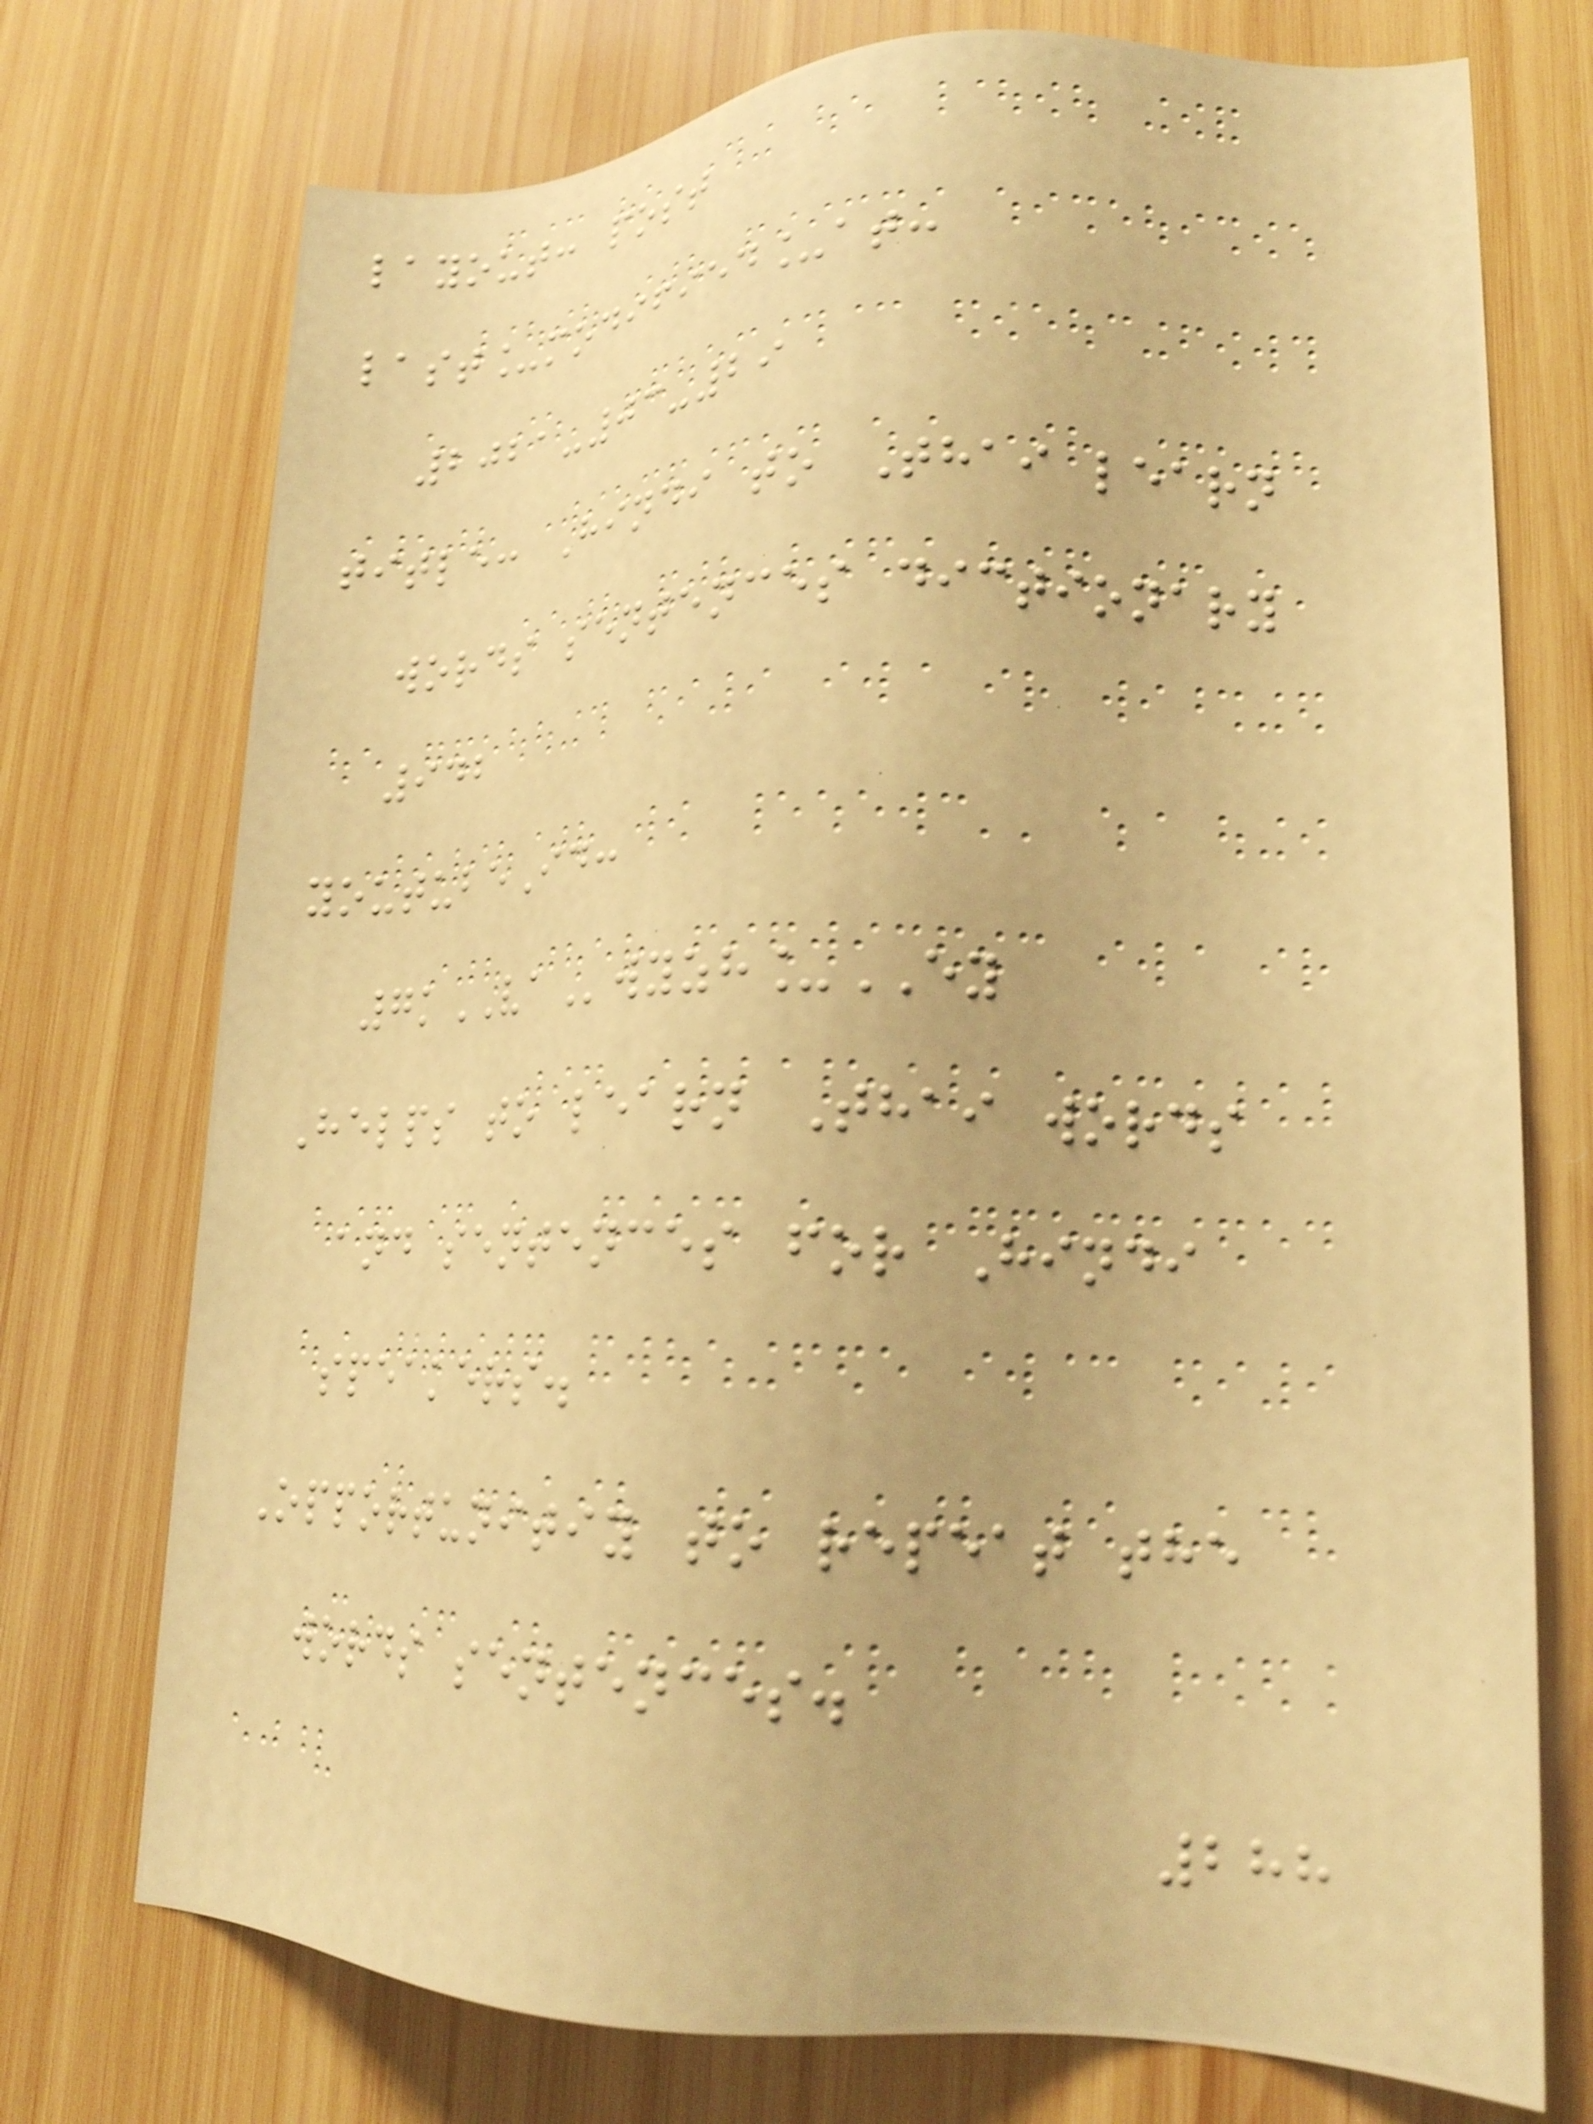layout: post
last_modified_at:
2021-03-29
title: Hindi to Thai learn
words sentences dictionary
942
youtubeId:
7kVAwyzh_EY
Helps to learn Thai words
and sentences for Hindi
speakers.
Opportunitiy to repeat the
words sentences.
288
